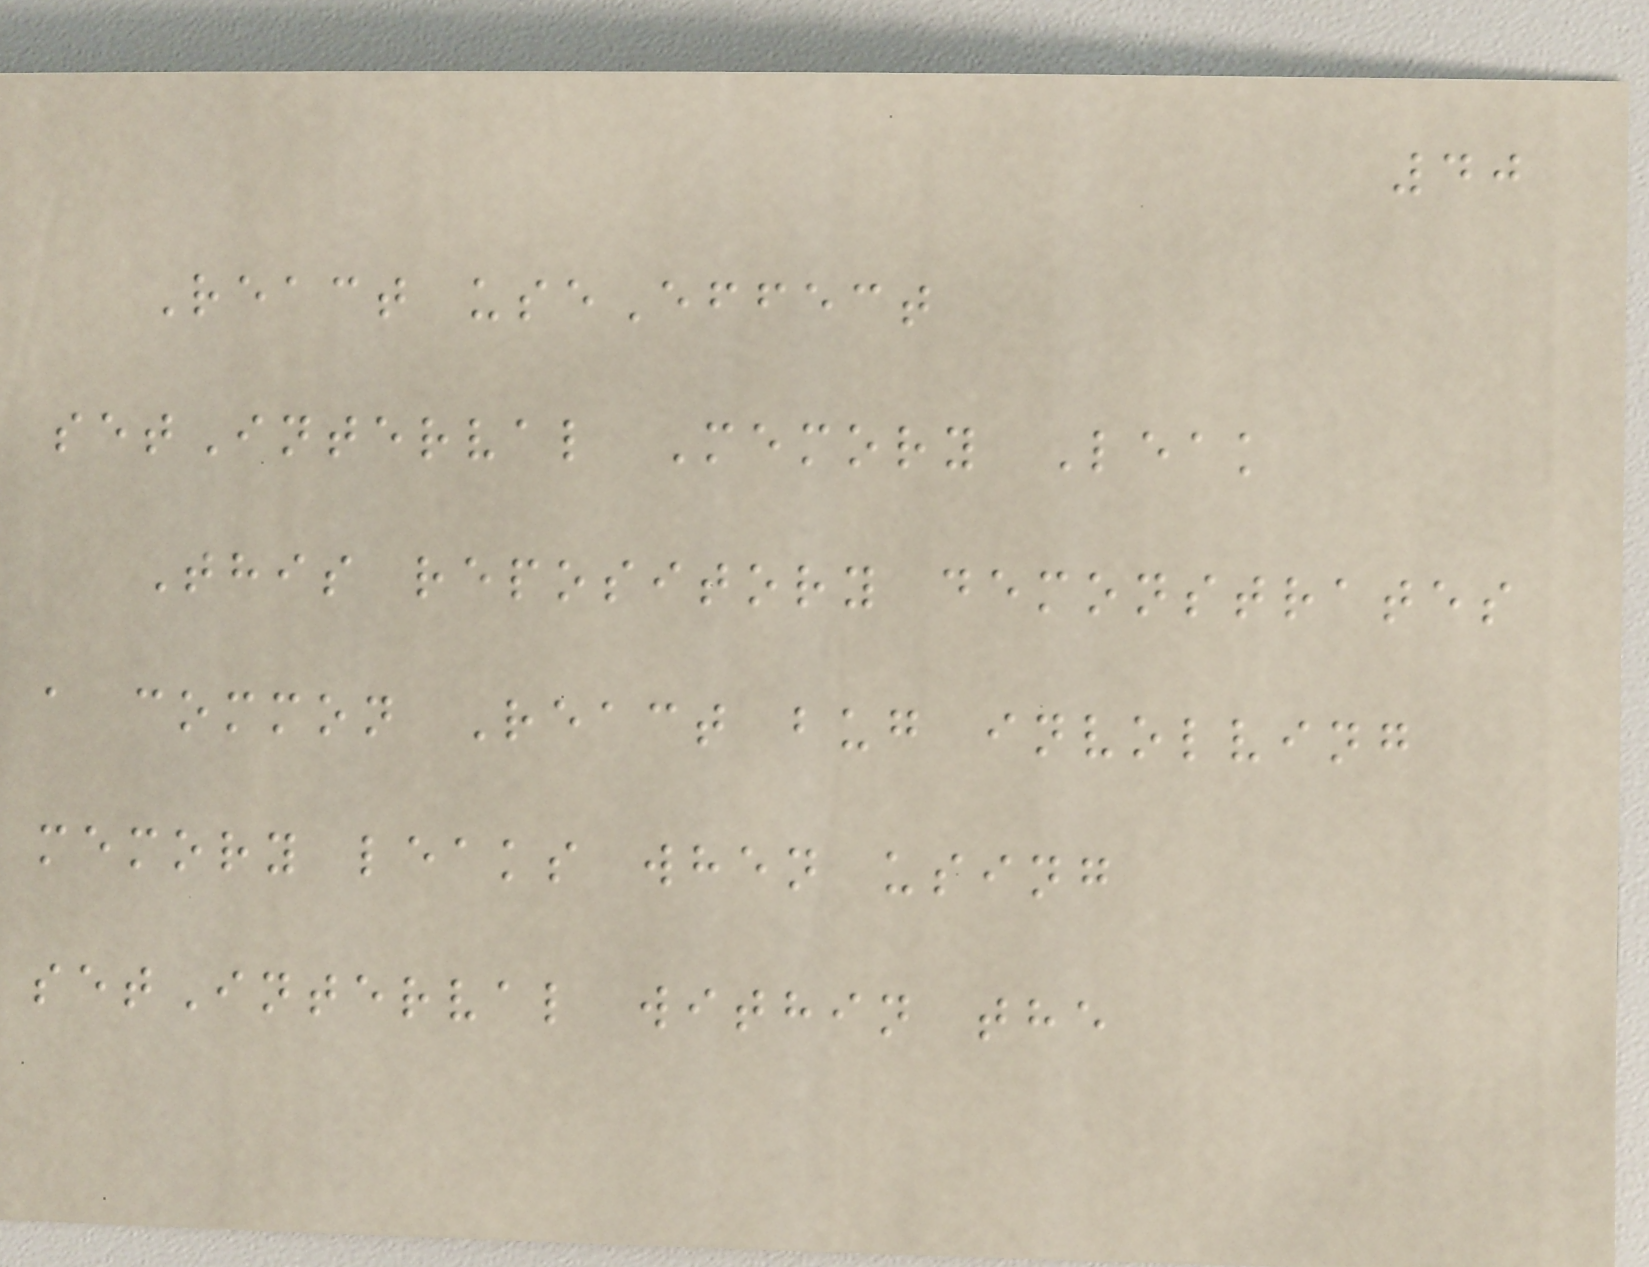40
React useEffect
setInterval Memory Leak
This repository demonstrates
a common React bug involving
memory leaks when using
setInterval within the
